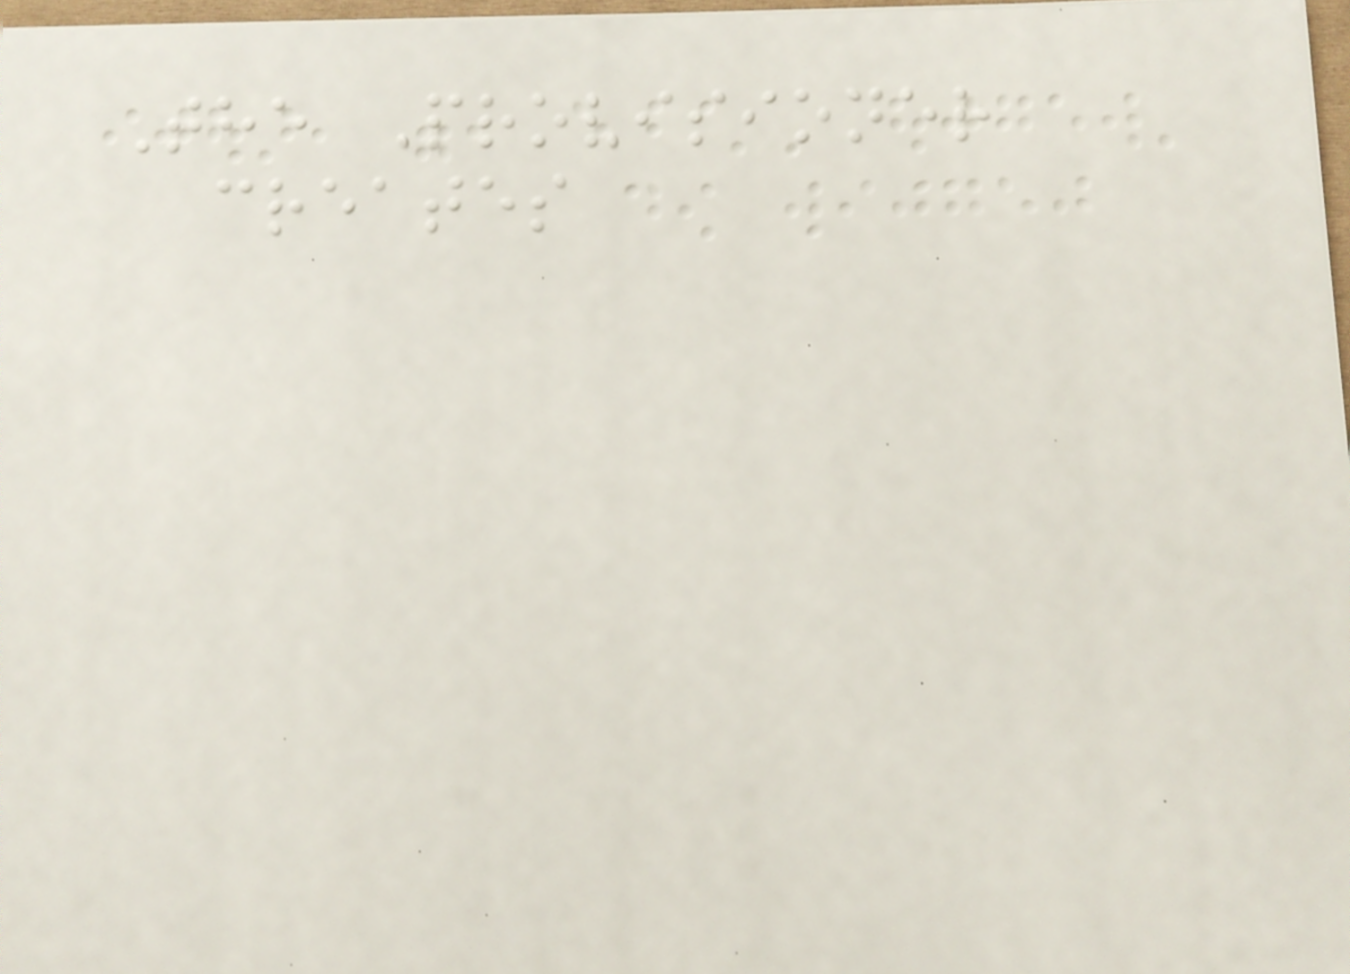The Provisioner
creates
